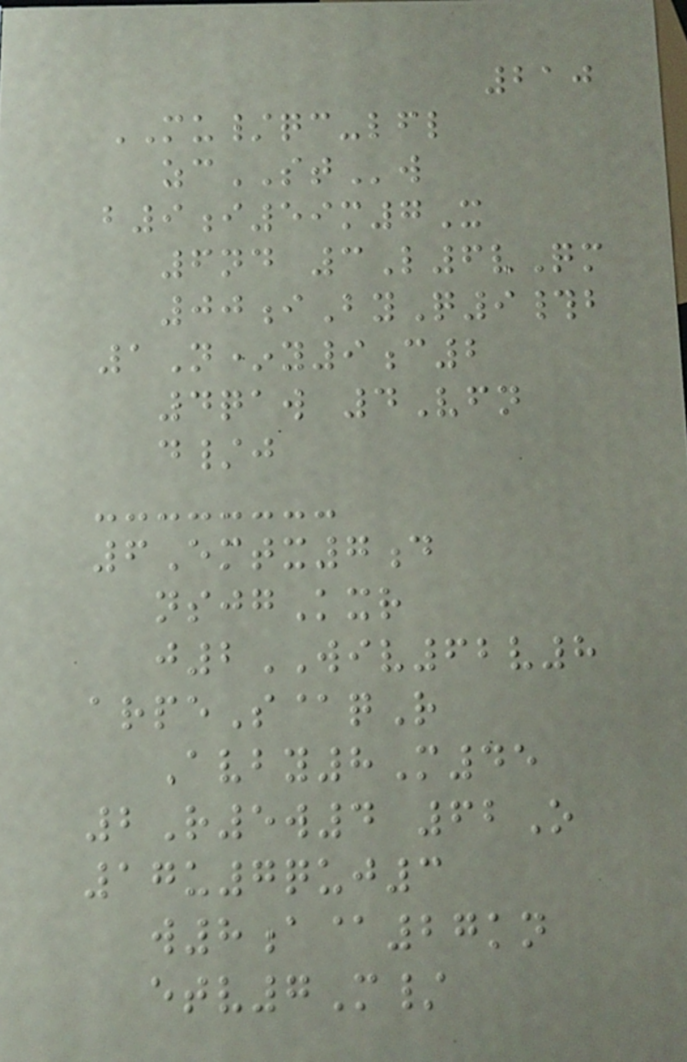210
MU/qc-lfl
zcSTw
b9i59m7X
6nd 3L6vQm
00iByQ9#b
1N*y9c2
4qaw 4Vfn
d/j
6Emtx7d
nsjgKxr
j2WIV62v8
arpeS@qR
Avby8M45
2R5w4 62O
17u7quj3
w8a@27kn
etv7M/
